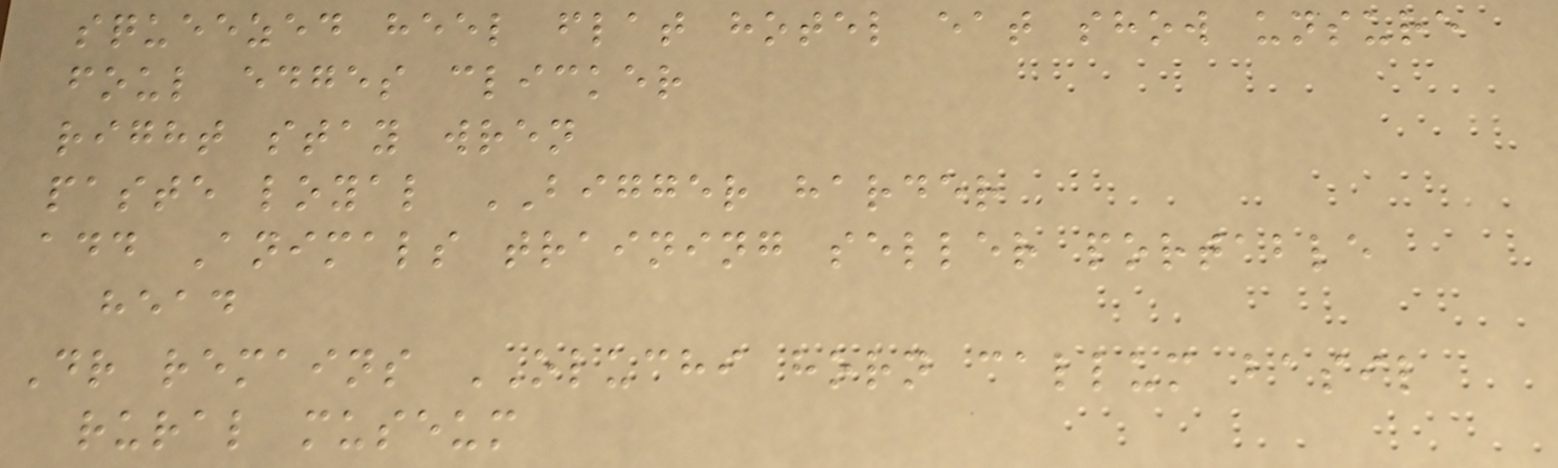squeezed heel flat hotel eat show unsure
foul edges clicker
right stay wren
paste loyal BIGGER harder
add Animals training seller portable
head
Dr remains OLUCHI horn callum basil
rural museum
